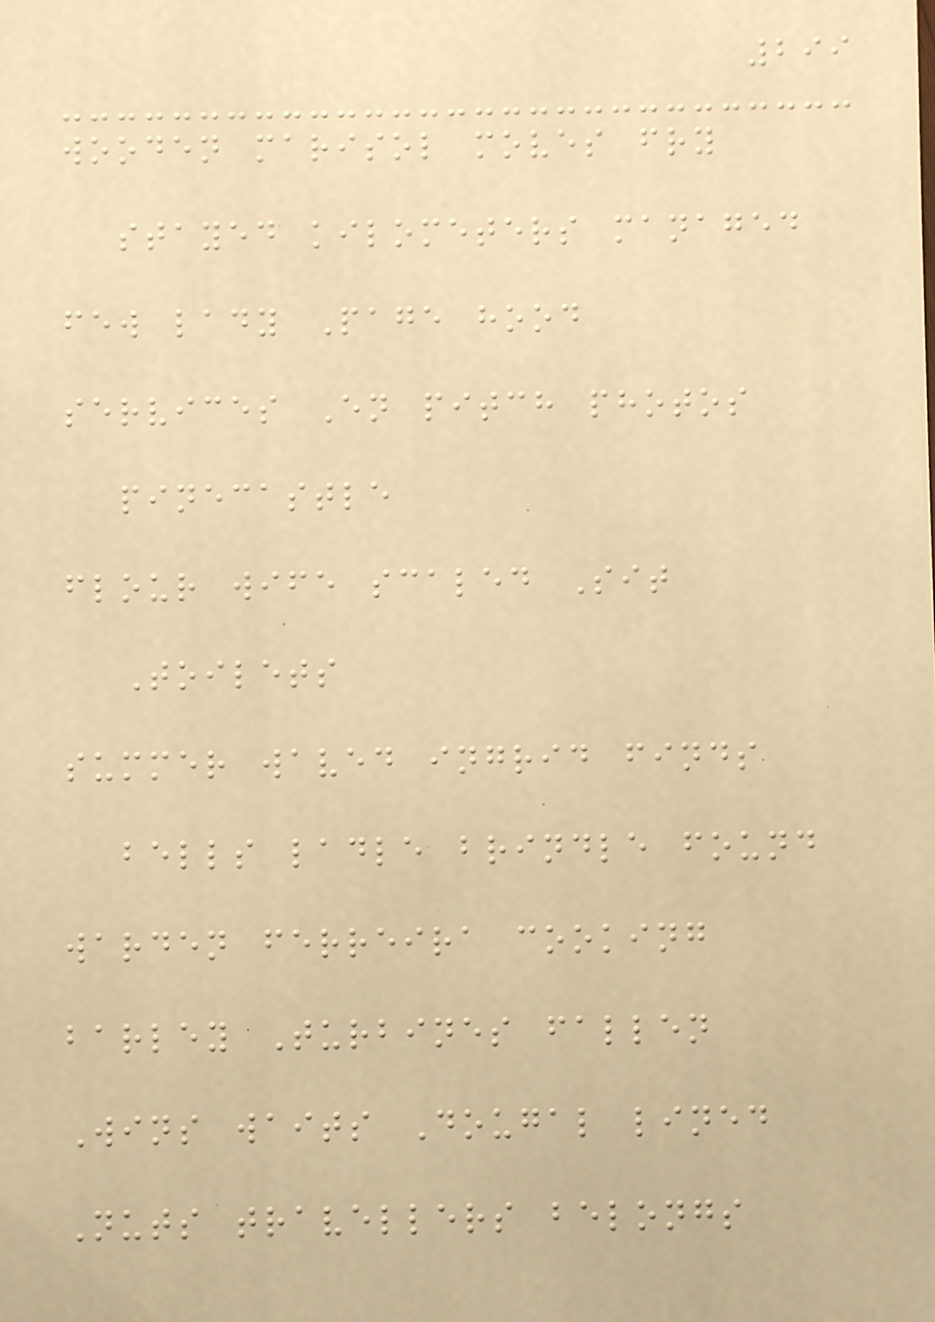299
wooden marisol moves fry
stayed kilometers managed
few lady Page hood
services En pitch photos
pinecastle
flour wife scaled Sit
Toilets
summer waved ingrid finds
bells ladle brindle found
warden ferreira cooking
barley Turbines fallen
Wins waits Dougal lined
Nuts travellers belongs
